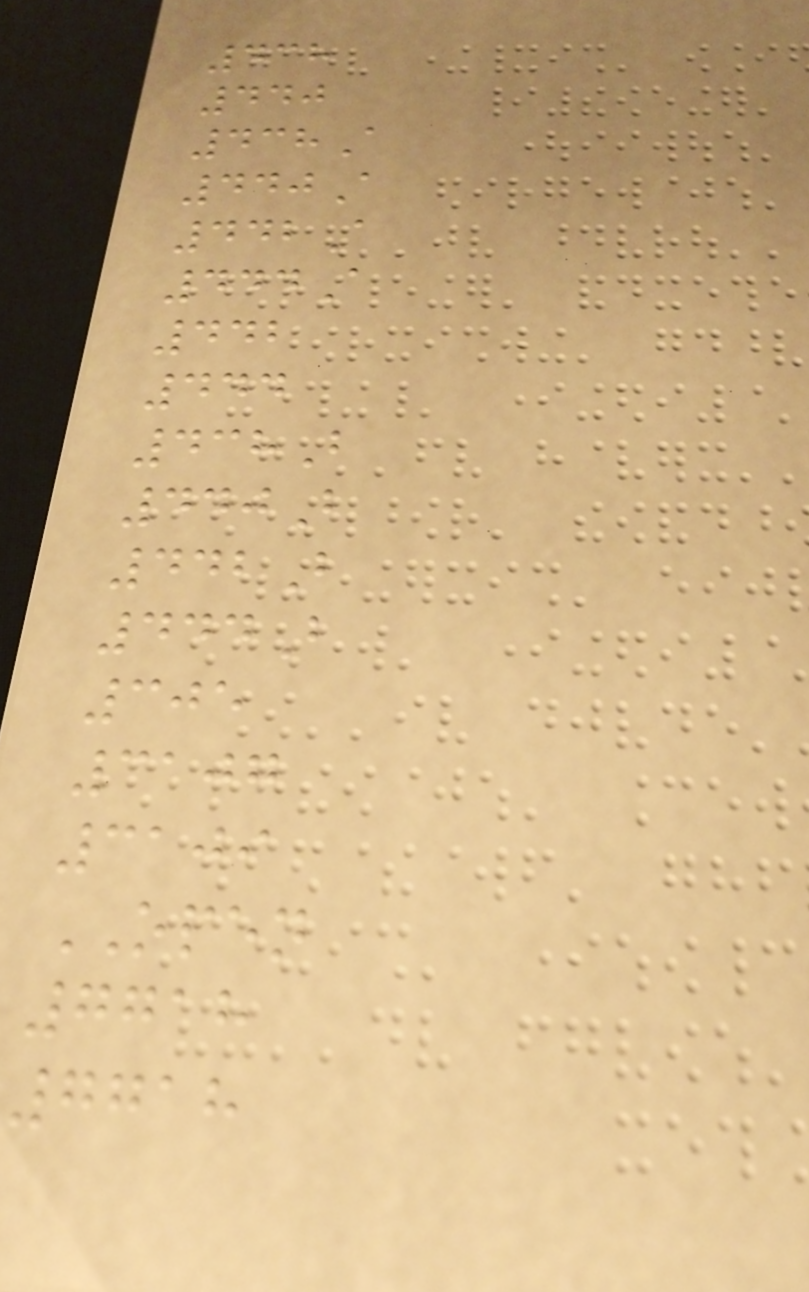438
440
438A
440A
442A
444A
442
444
438B
440B
442B
444B
305
3107
3109
OPEN
7718
7718
